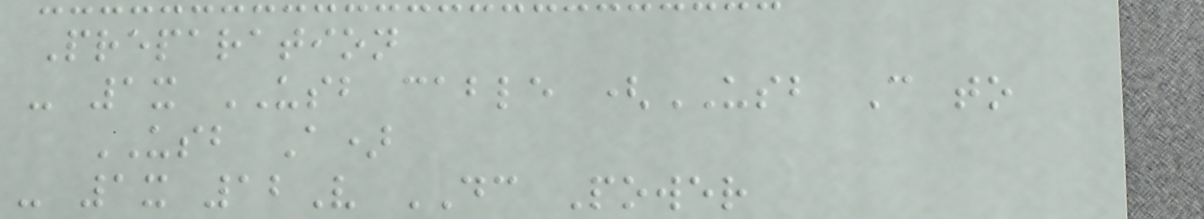Preparation
- 1x USB cable (USB C to
USB A)
- 1x 12V DC Power
